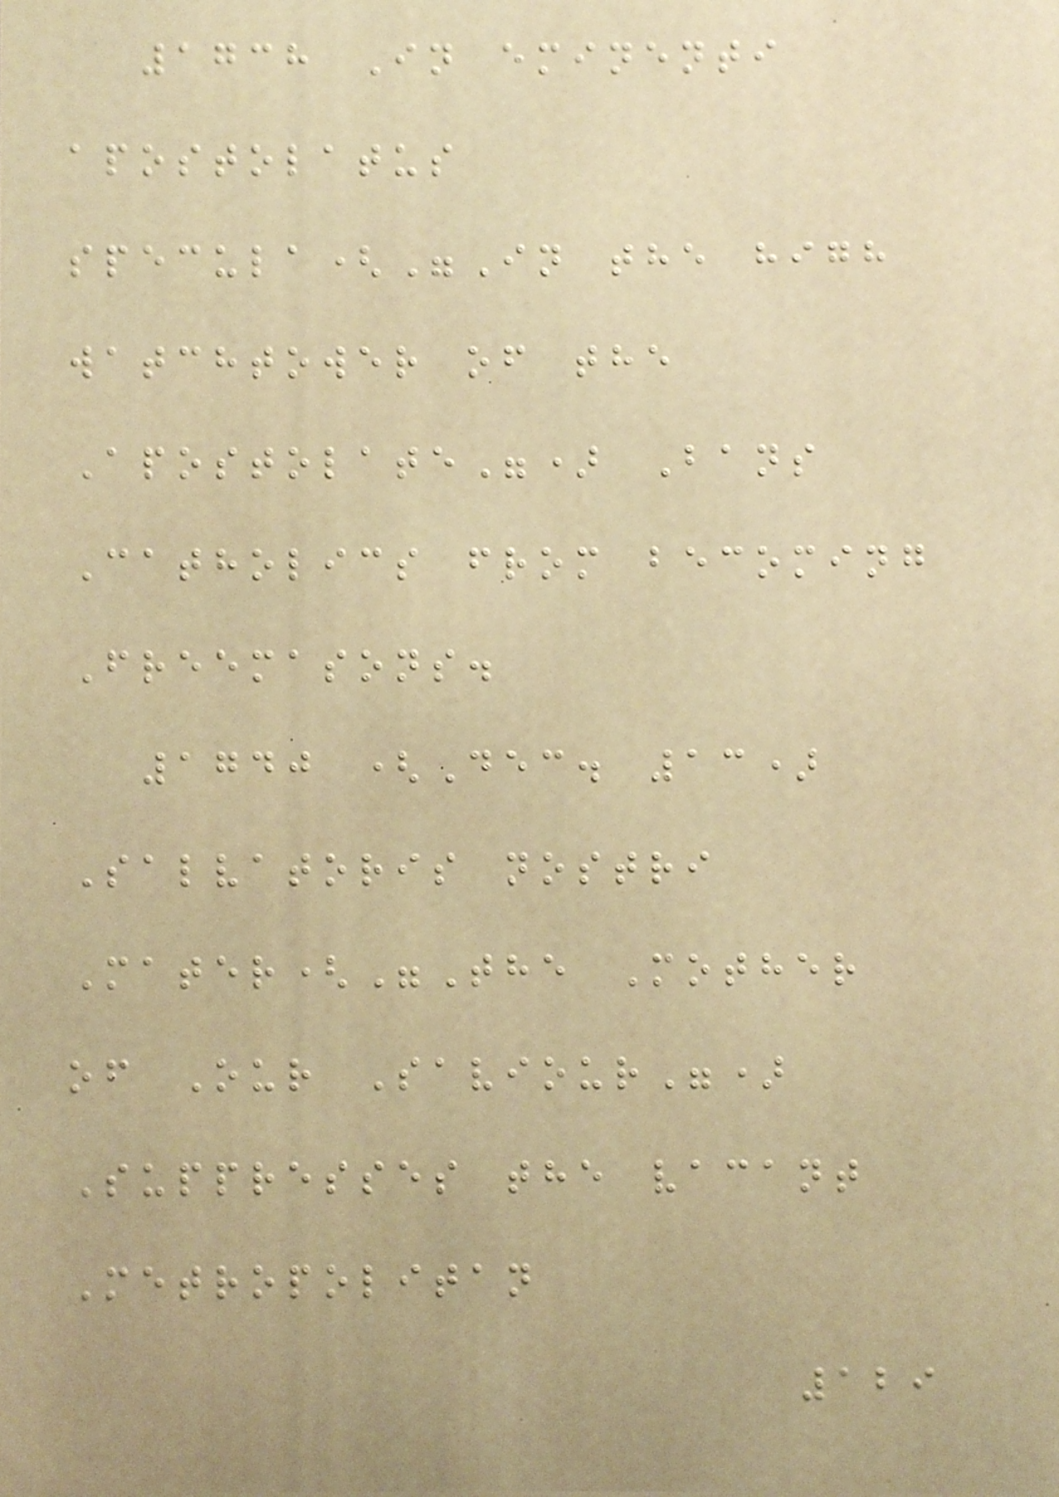1738 In eminenti
apostolatus
specula("In the high
watchtower of the
Apostolate") Bans
Catholics from becoming
Freemasons.
1740 (Dec. 13)
Salvatoris nostri
Mater("The Mother
of Our Saviour")
Suppresses the vacant
Metropolitan
129
